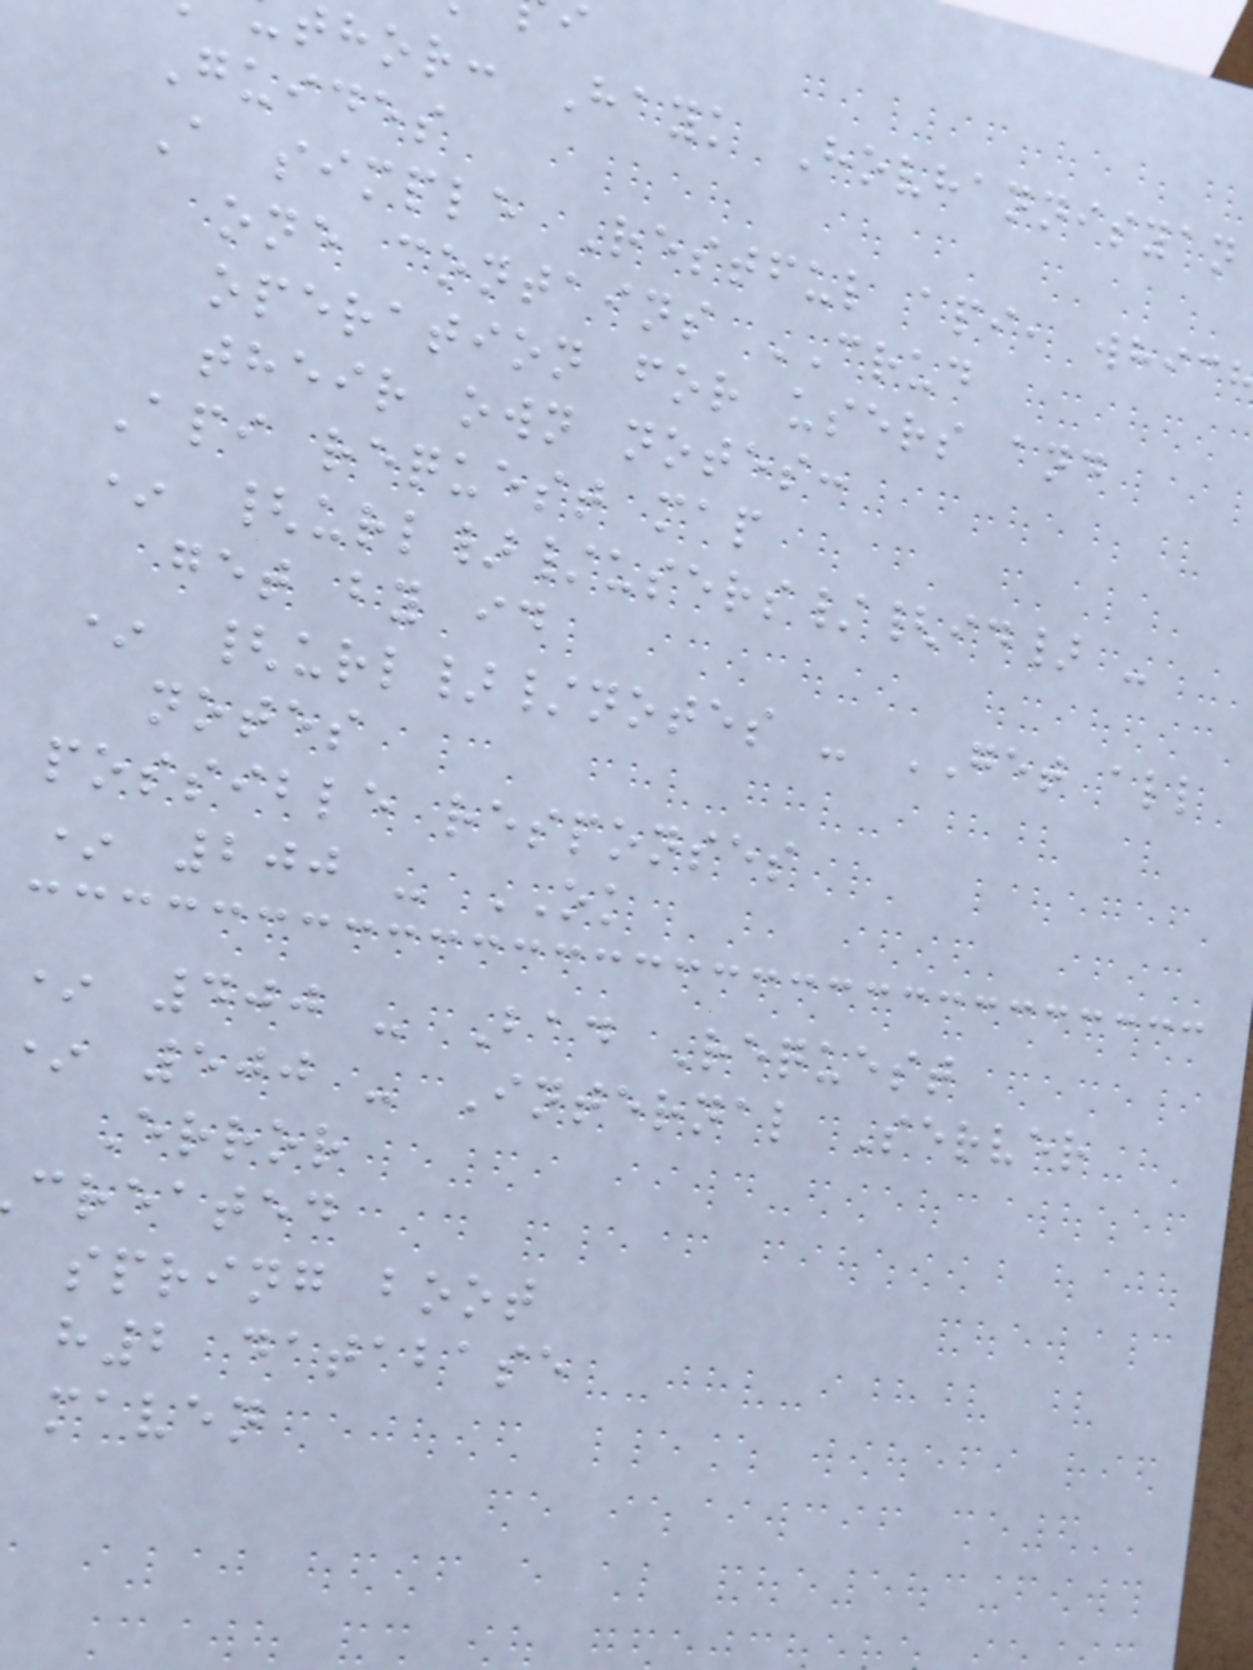hor: Hayk Hovhannisyan
Guides
A simple Restful api, whic
one contains CRUD
operation for users and
their own notes:
Api request map
* {url}/users/{id} -
get by id
* {url}/notes - GET all
notes
possible responses
* 200 - OK
* 400 - Bad Request
* 500 - Internal Server
Error
created
spring boot
h2 database
maven
